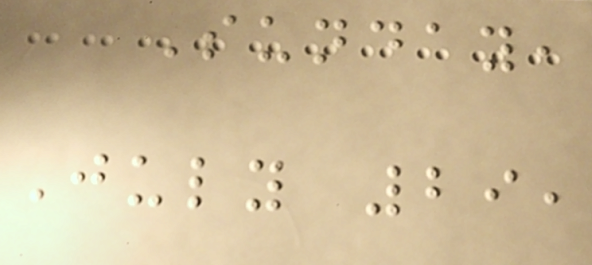Sunday,
July 29,
